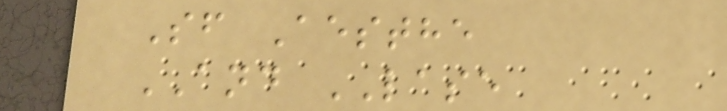Sf Aesthe
AND LASE
